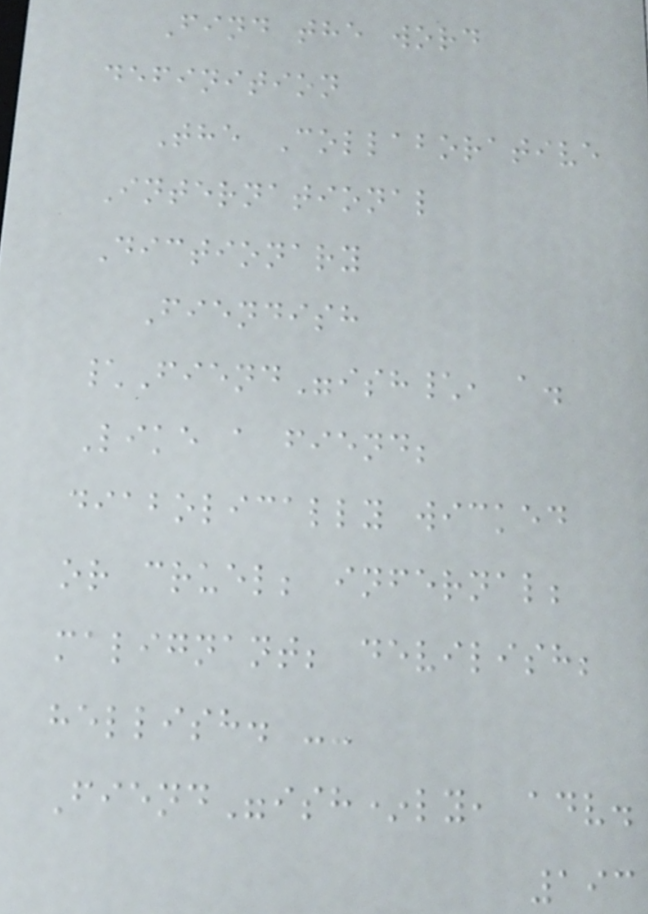Find the word
definition
The Collaborative
International
Dictionary
Fiendish
\Fiend"ish\, a.
Like a fiend;
diabolically wicked
or cruel; infernal;
malignant; devilish;
hellish. --
Fiend"ish*ly, adv.
193
